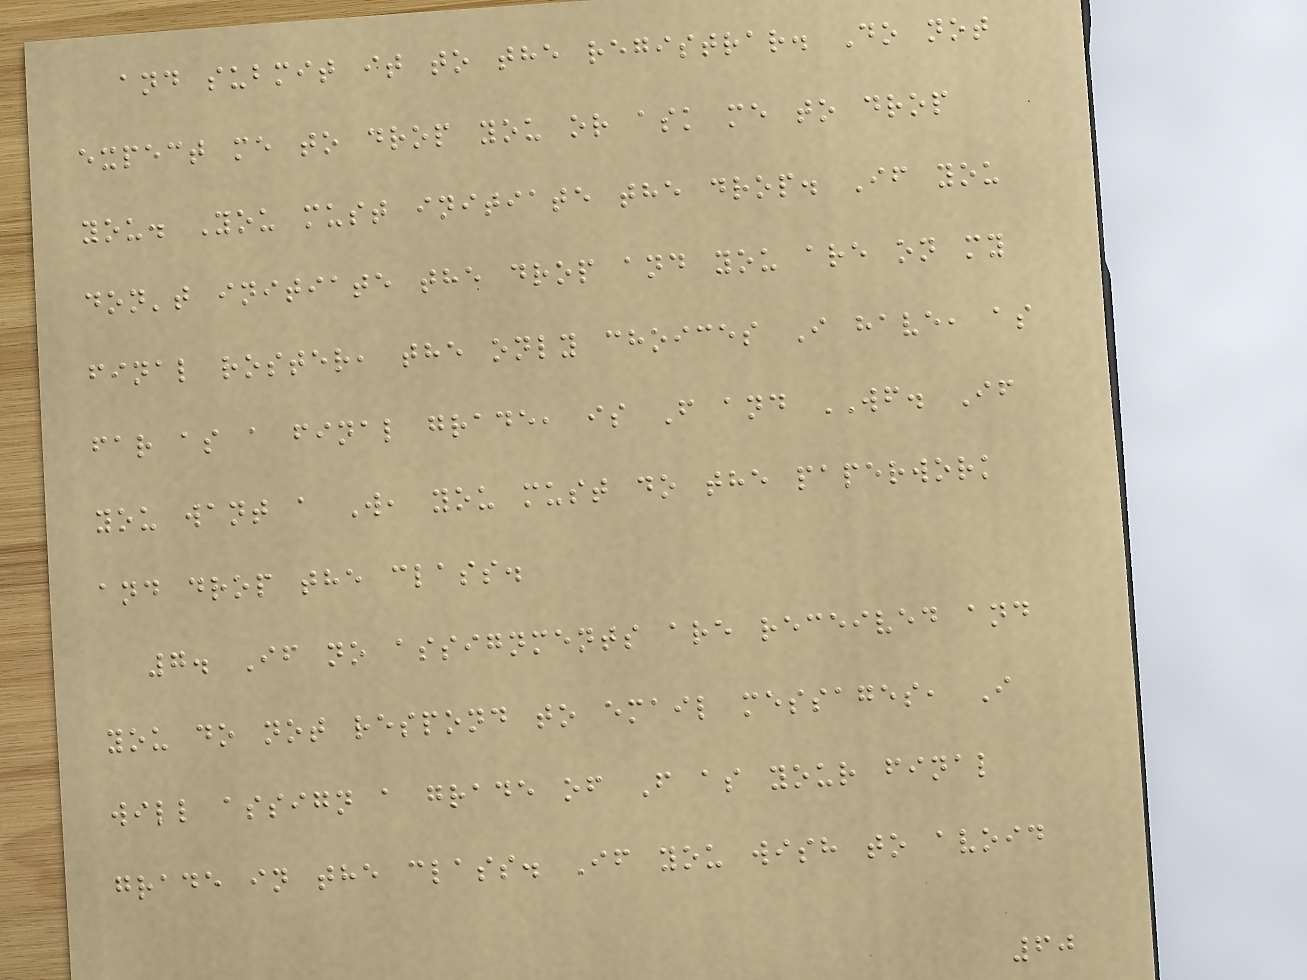and submit it to the registrar. Do not
expect me to drop you or ask me to drop
you. You must initiate the drop. If you
don't initiate the drop and you are on my
final roster, the only choices I have, as
far as a final grade, is F and WF. If
you want a W, you must do the paperwork
and drop the class.
7. If no assignments are received and
you do not respond to email messages, I
will assign a grade of F as your final
grade in the class. If you wish to avoid
60
